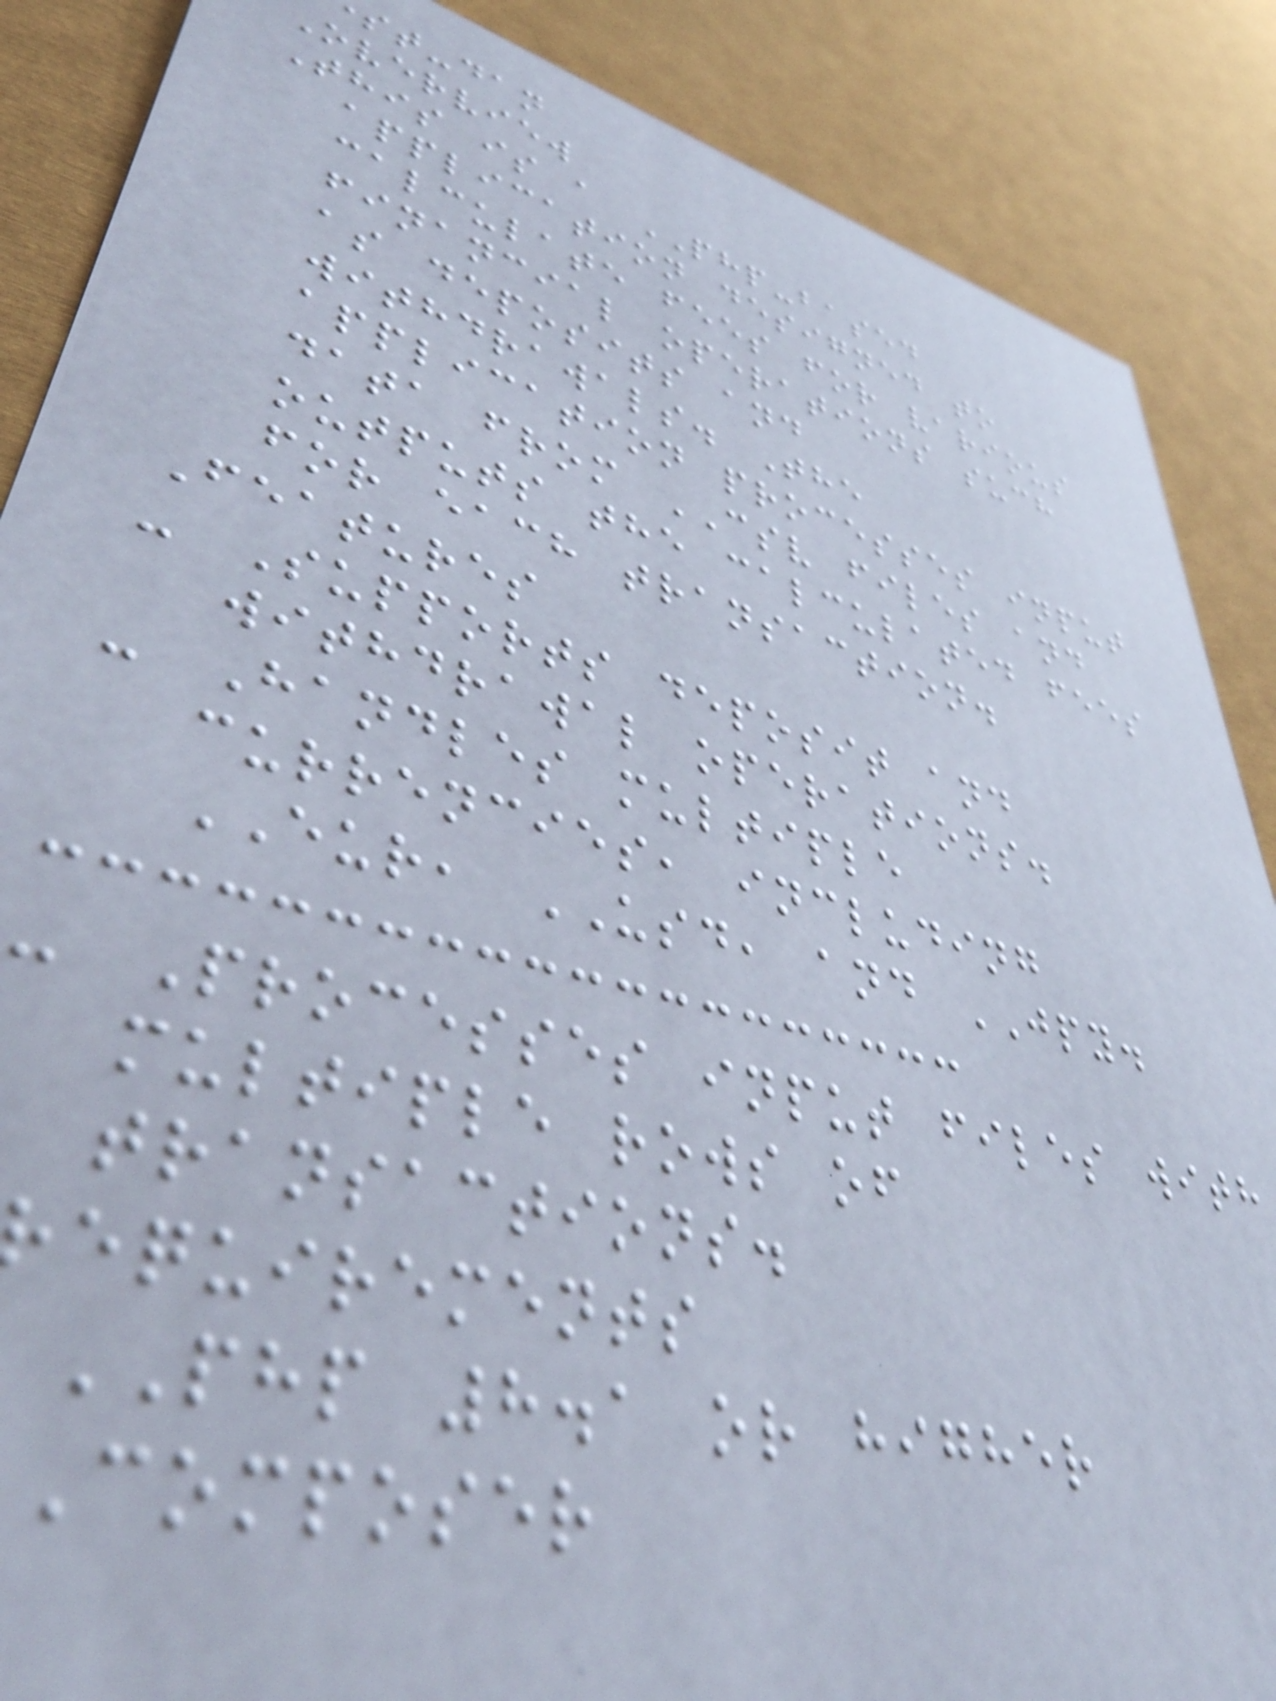st-dan
Overview
This is a PHP-based
application designed to
calculate fees for various
financial operations such
as deposits and
withdrawals. The
application processes input
data from CSV files and
outputs the calculated fees
for each transaction.
Features
- Supports deposit and
withdrawal operations.
- Handles multiple
currencies, including
EUR, USD, and JPY.
- Processes input files with
multiple rows of
transactions.
equirements
PHP 8.1 or higher
Composer
